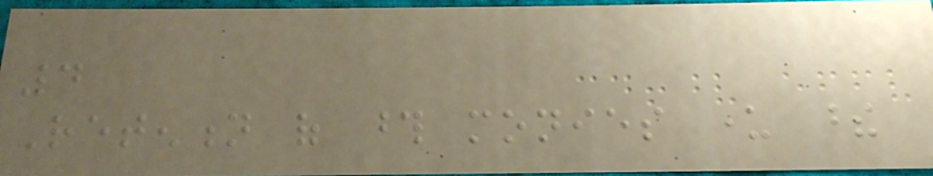4
Retention of those monies under these
